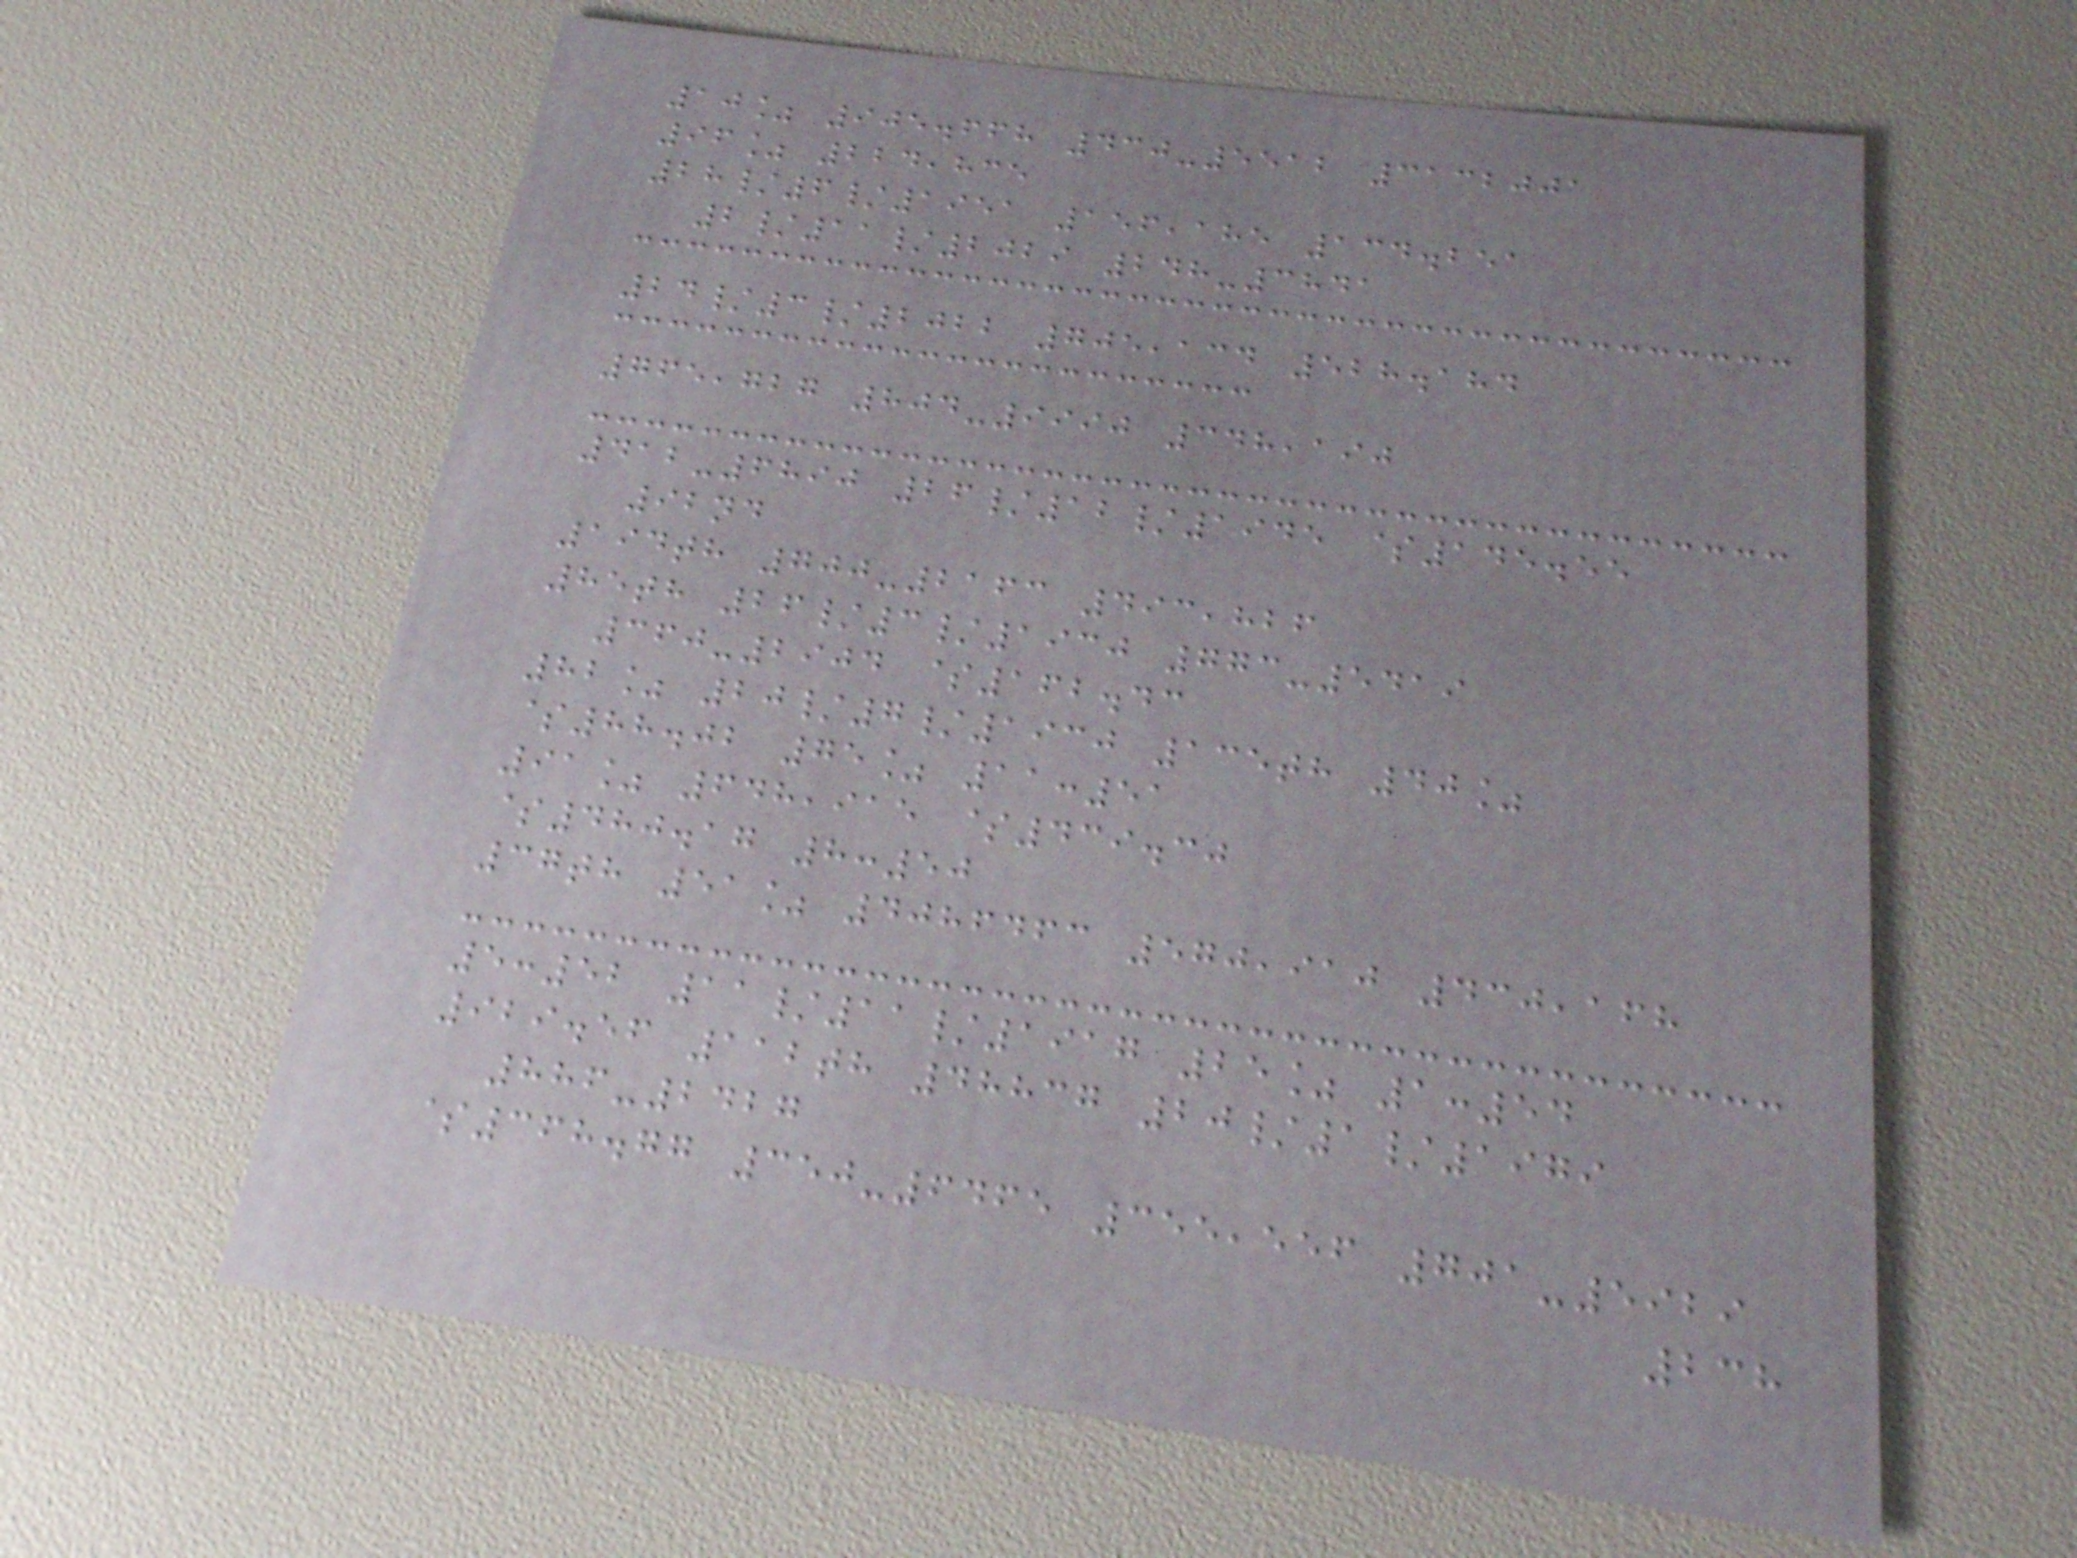10% 905.668 430-5512 3132001
96% 224,835
28/6/1951 156,185 134.251
2/11/2029 248-3841
24/3/2022 705,134 528.184
765,727 804-9990 348,190
412-6890 26/12/1945 $145.55
92nd
194th 700-2163 493,826
85th 26/3/1930 773-5419
360-2904 $162.43
82% 20/7/1930 135th 40%
$88.02 75% 11:51
91% 648,915 $439.30
$480.17 8:50
37th 51% 4086463 570,910 430,168
5:52 11/11/1917 25% 1:54
929.56 112th 48837 20/1/1979
886-2427
$368.77 350-6465 355,556 701-5929
238
